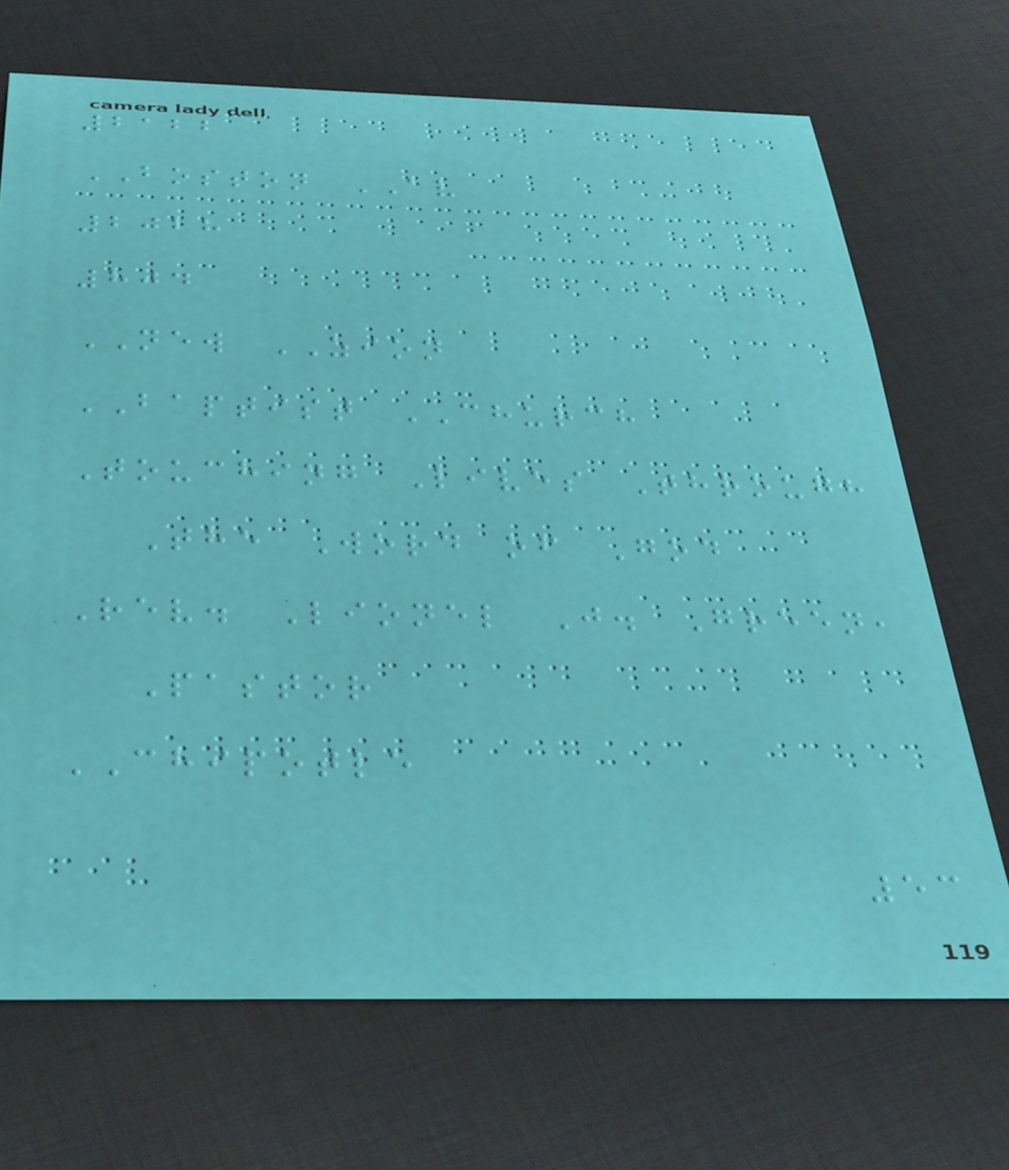2122
BOSTON AV
2028
804
NEW ZION
BAPTIST CHURCH
Touching Lives Through
The Word of God
Rev. Lionel J. Green,
Pastor
CHIPOTLE
53
